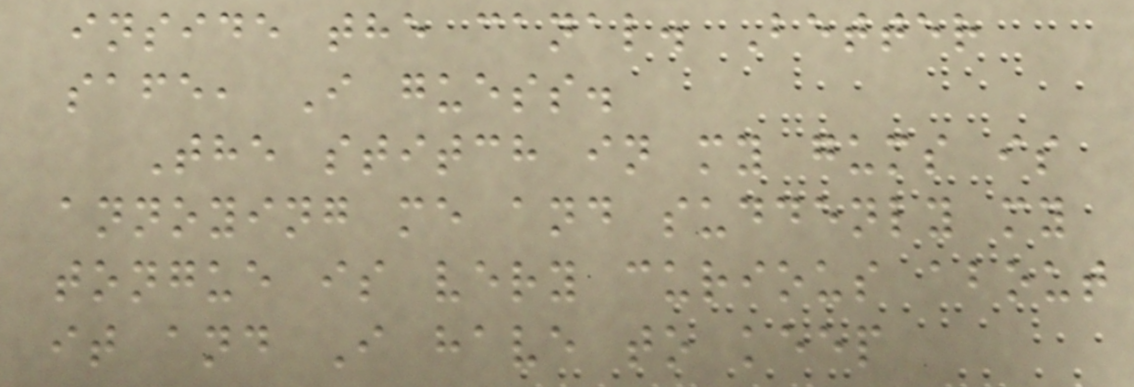inside the canal. Better
safe, I guess.
The stitch in my gums is
annoying me and suddenly my
tongue is very curious about
it and I have to keep
